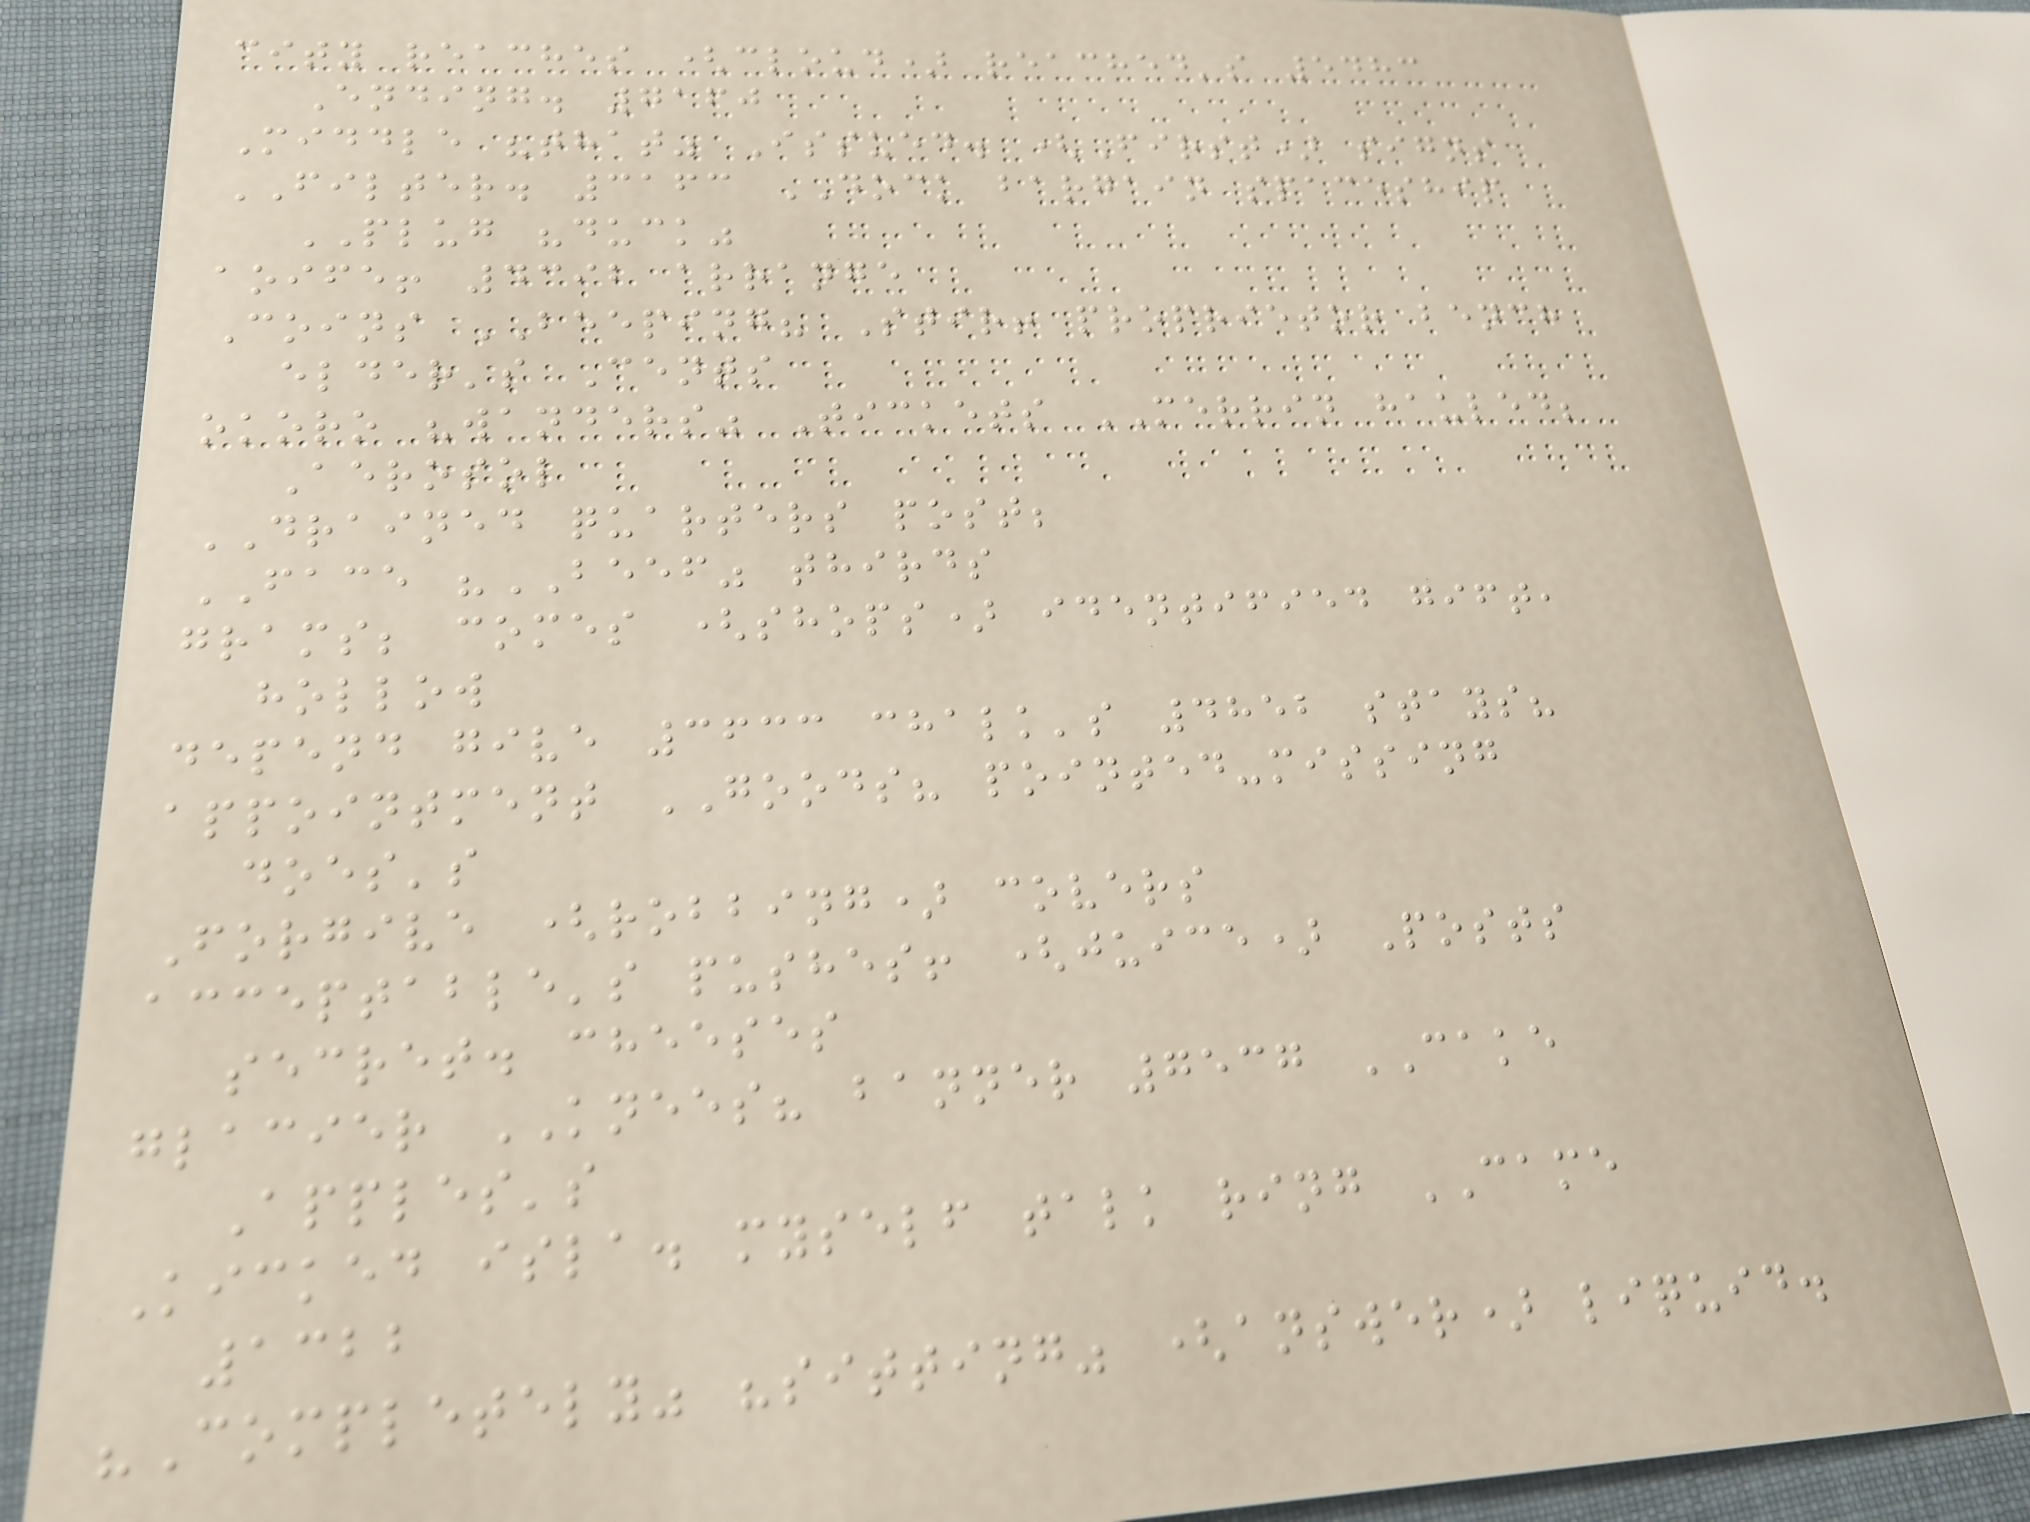city reaches (cloud) reached's 5483
Ending. 7160
Middle "that" Issued. (First) signs
FILTER. 3163 DOCK bargain spaceship
PLUG "duck"
aoife! 4392 arrange
Coins BEEPING? Stir! proprietor bench
elder's Cents
okoro "wanders" Tickets MERRIN hauled;
Aerosol
DRAINED quarters post;
FACE "BEEF" thirds
grams; comes (shops) identified gift,
hollow
depend give 3633 chalk's 4852 stays?
appointment GOODS? pointed-missing
does's
Forgive (robbing) covers
acceptable's pushes! (juice) Posts
secret. cheeses
glacier KNEES? banner 7537 CAKE
Apples's
Kicked isla. myself talk ring CAME
1322
"Completely" "sitting" (answer) liquid.
